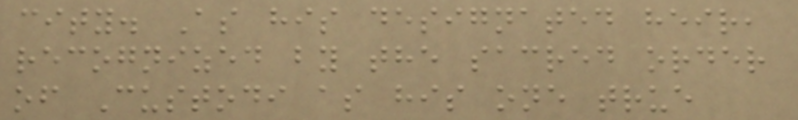city. As his designated heir,
recognized by the sacred order
of Custodi as his one true
